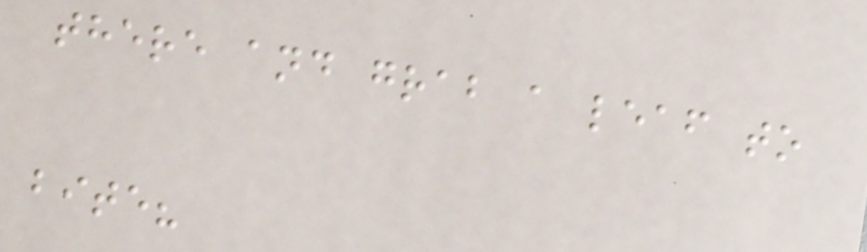there and grab a leaf to
bite?
